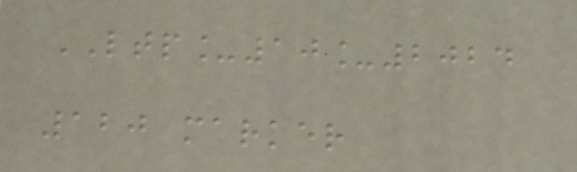LTP_10_2024
120 marker
